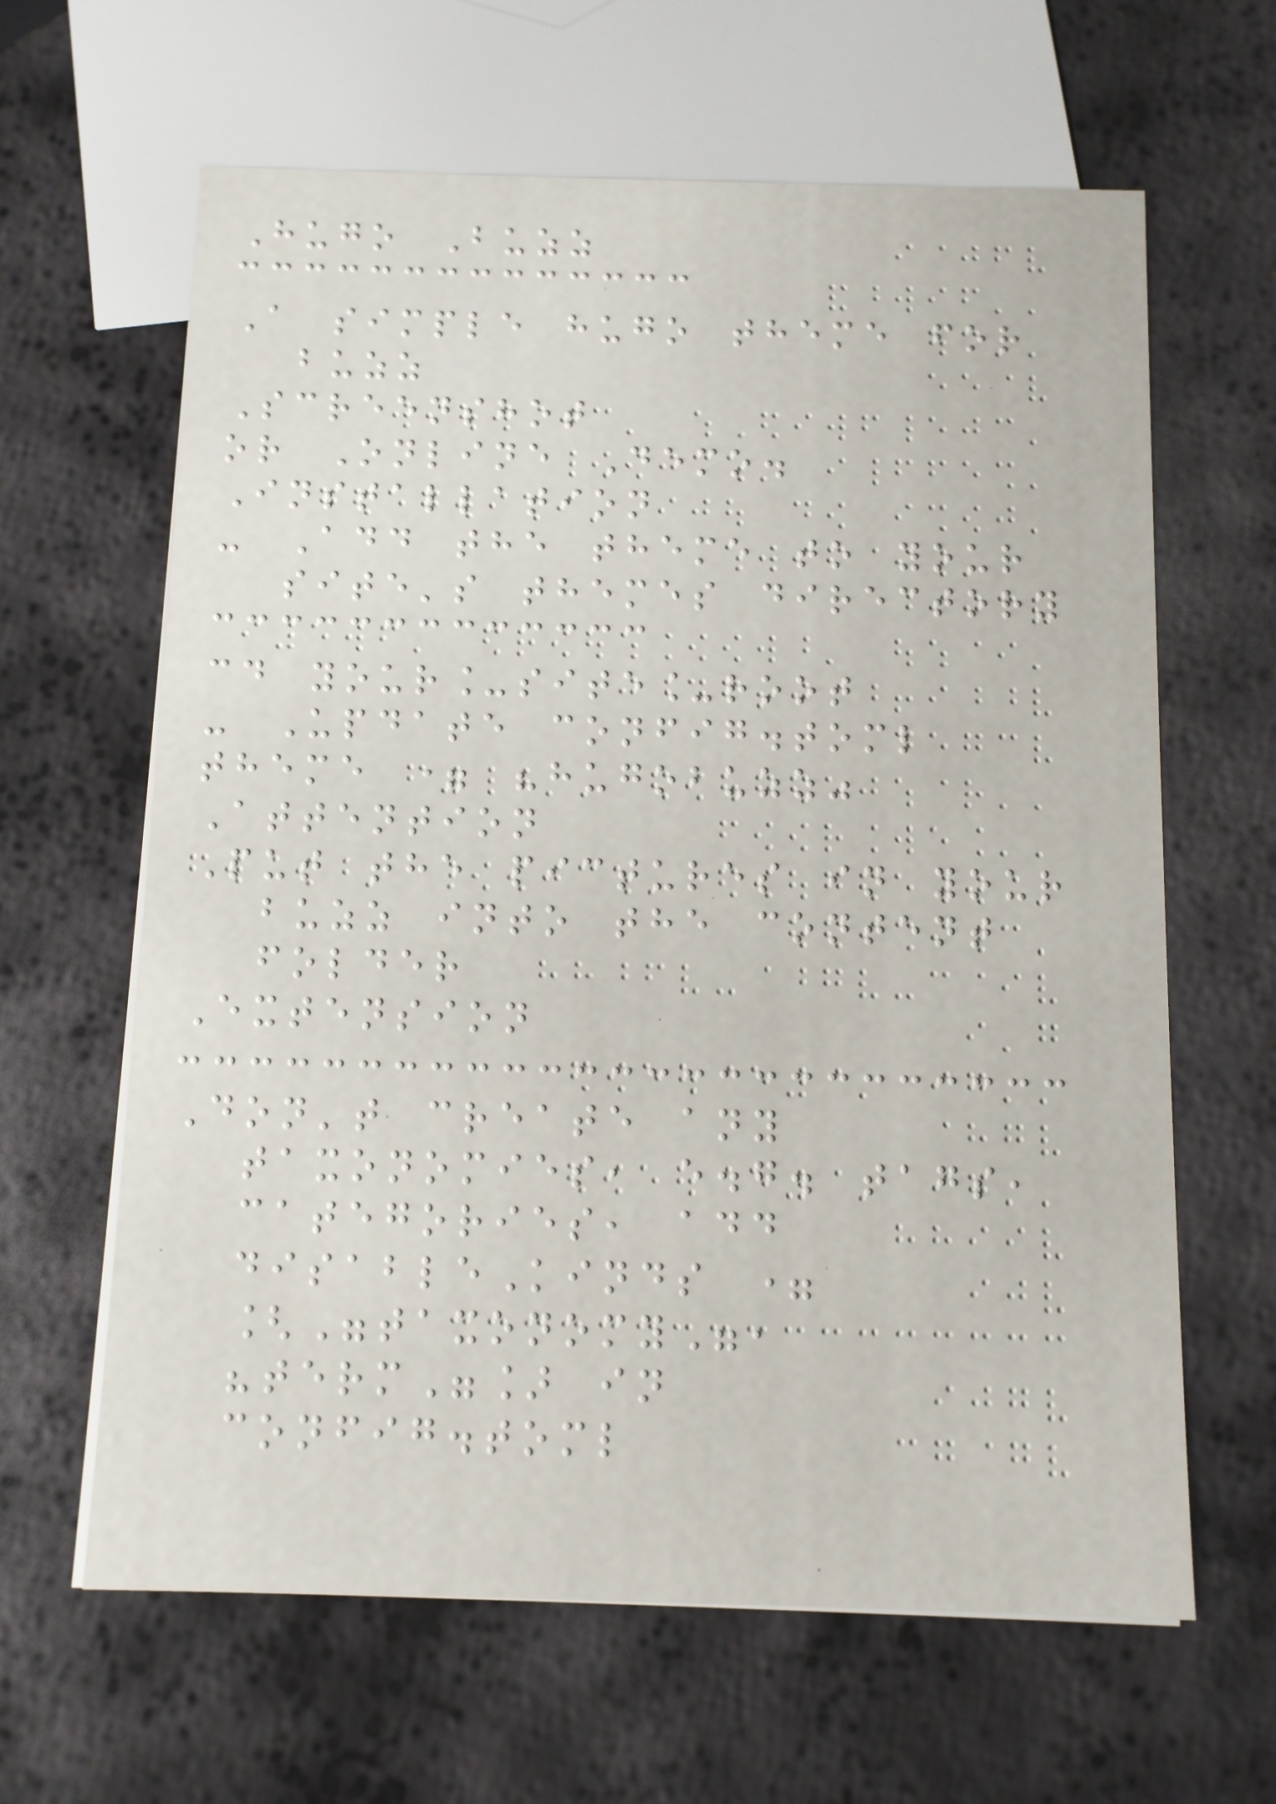Hugo Buzz
A simple hugo theme for
buzz
Screenshot
or Online Demo.
Installation
- Add the theme to your
site's themes directory
cd your_site_root
- Update config.toml
theme = "hugobuzz"
Attention
Put the pictures in your
buzz into the content
folder
Extension
Don't create any
taxonomies, e.g. tags,
categories, add
disableKinds =
["taxonomy",
"term"] in
config.toml
